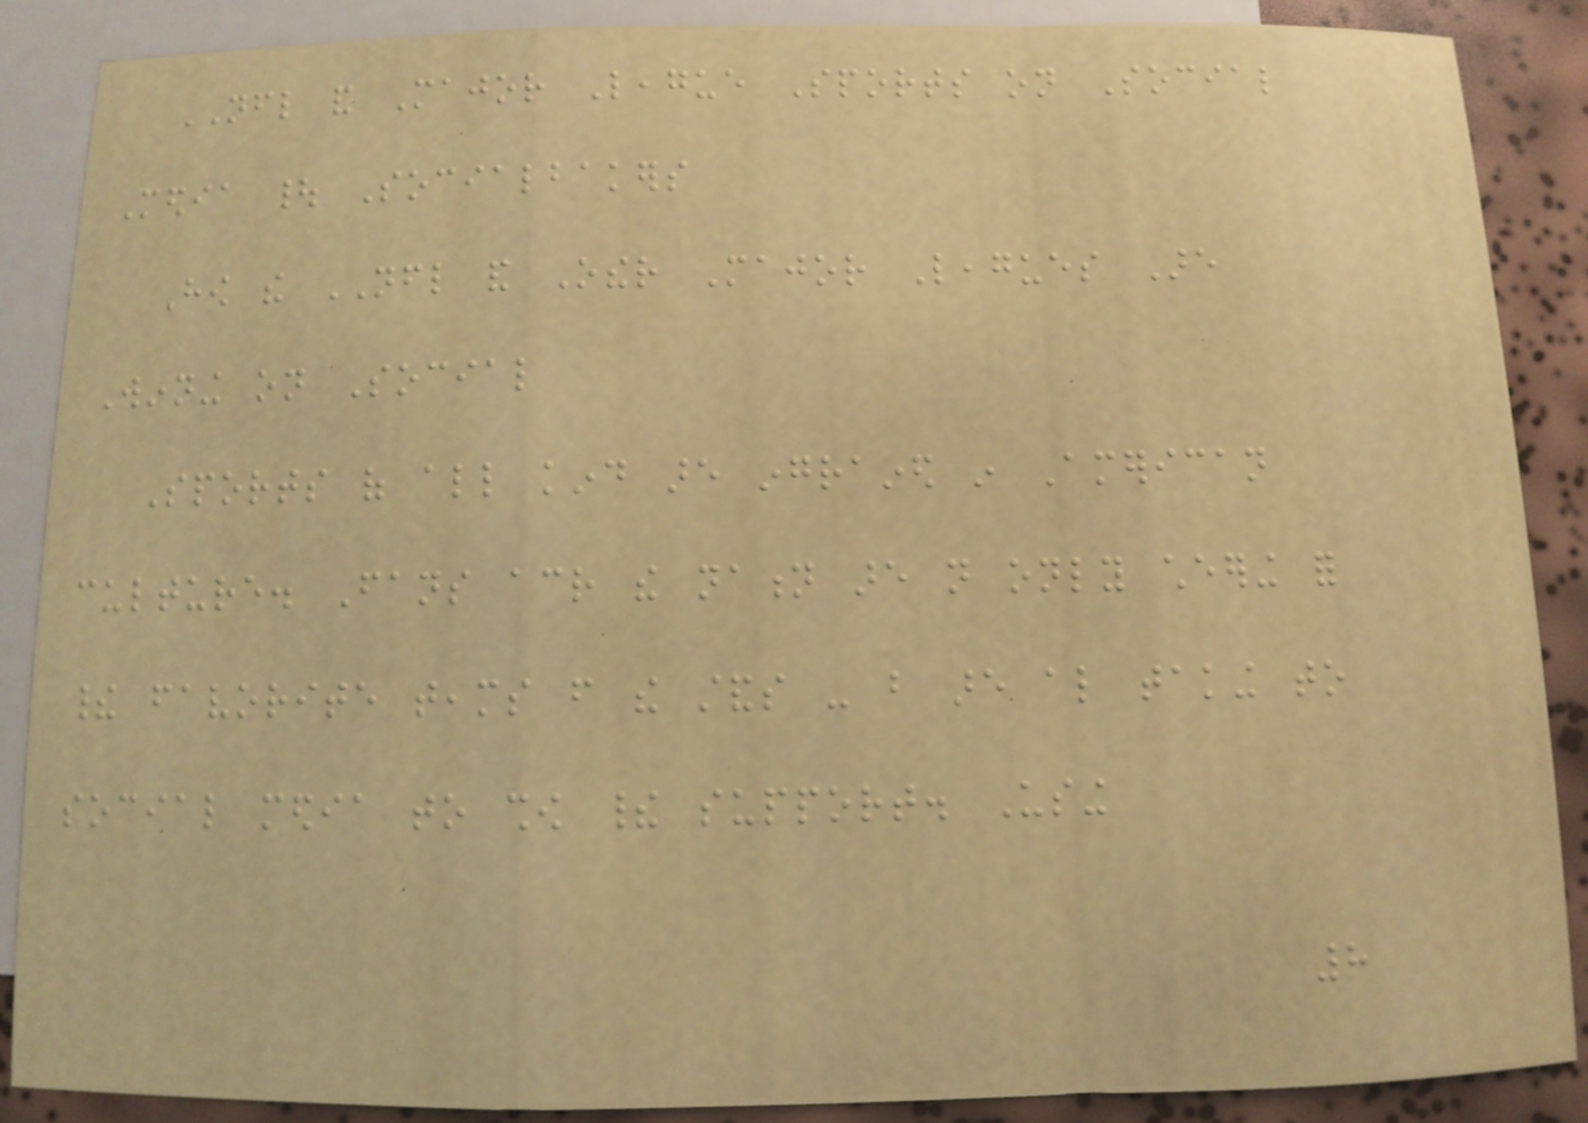NFL and Major League Sports on Social
Media | Socialbakers
How the NFL and Other Major Leagues Are
Winning on Social
Sports of all kind are ingrained in American
culture. Fans across the nation are not only cheering for
their favorite teams from the stands - but are also taking to
social media to show their support. Using
8
